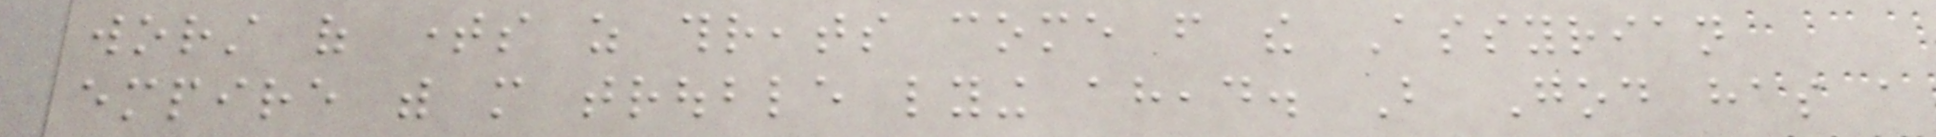worst of times as threats come from the Assyrian
empire with more trouble lying ahead. But God has a
